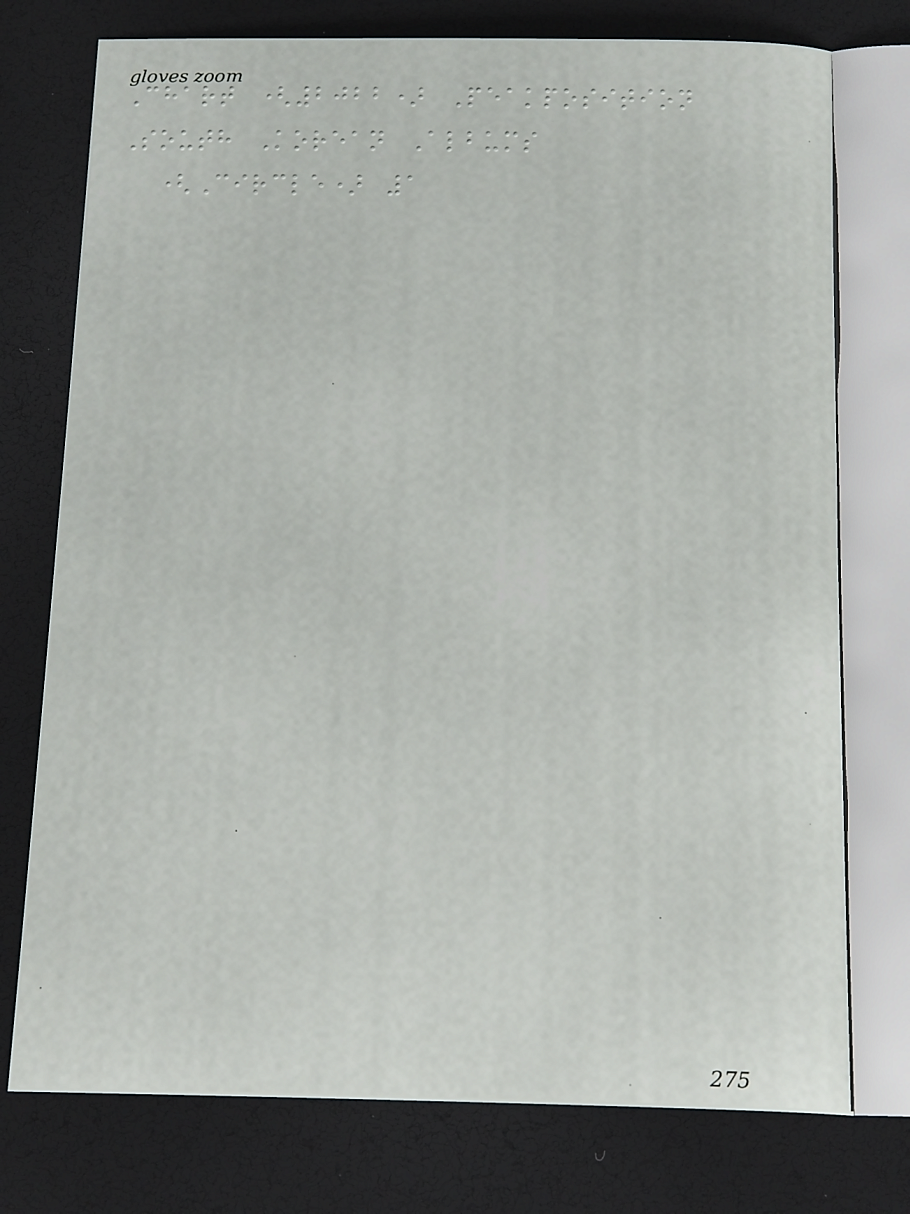Chart (2022) Peakposition
South Korean Albums
(Circle) 1
